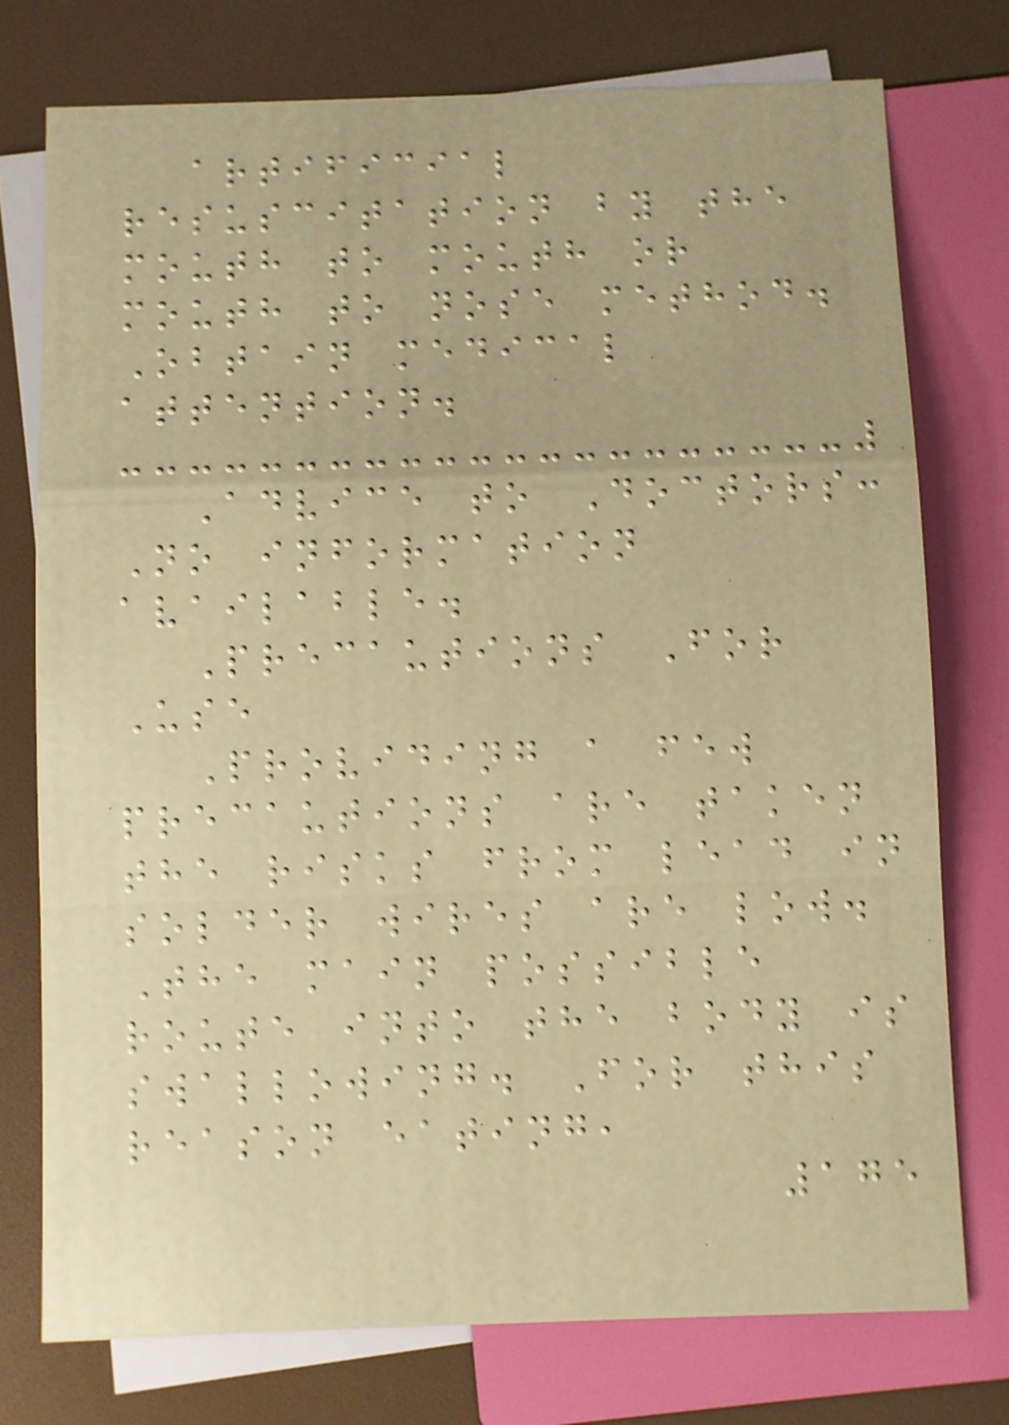artificial
resuscitation by the
mouth to mouth or
mouth to nose method.
Obtain medical
attention.
Advice to Doctors:
No information
available.
Precautions For
Use
Providing a few
precautions are taken
the risks from lead in
solder wires are low.
The main possible
route into the body is
swallowing. For this
reason eating,
175
